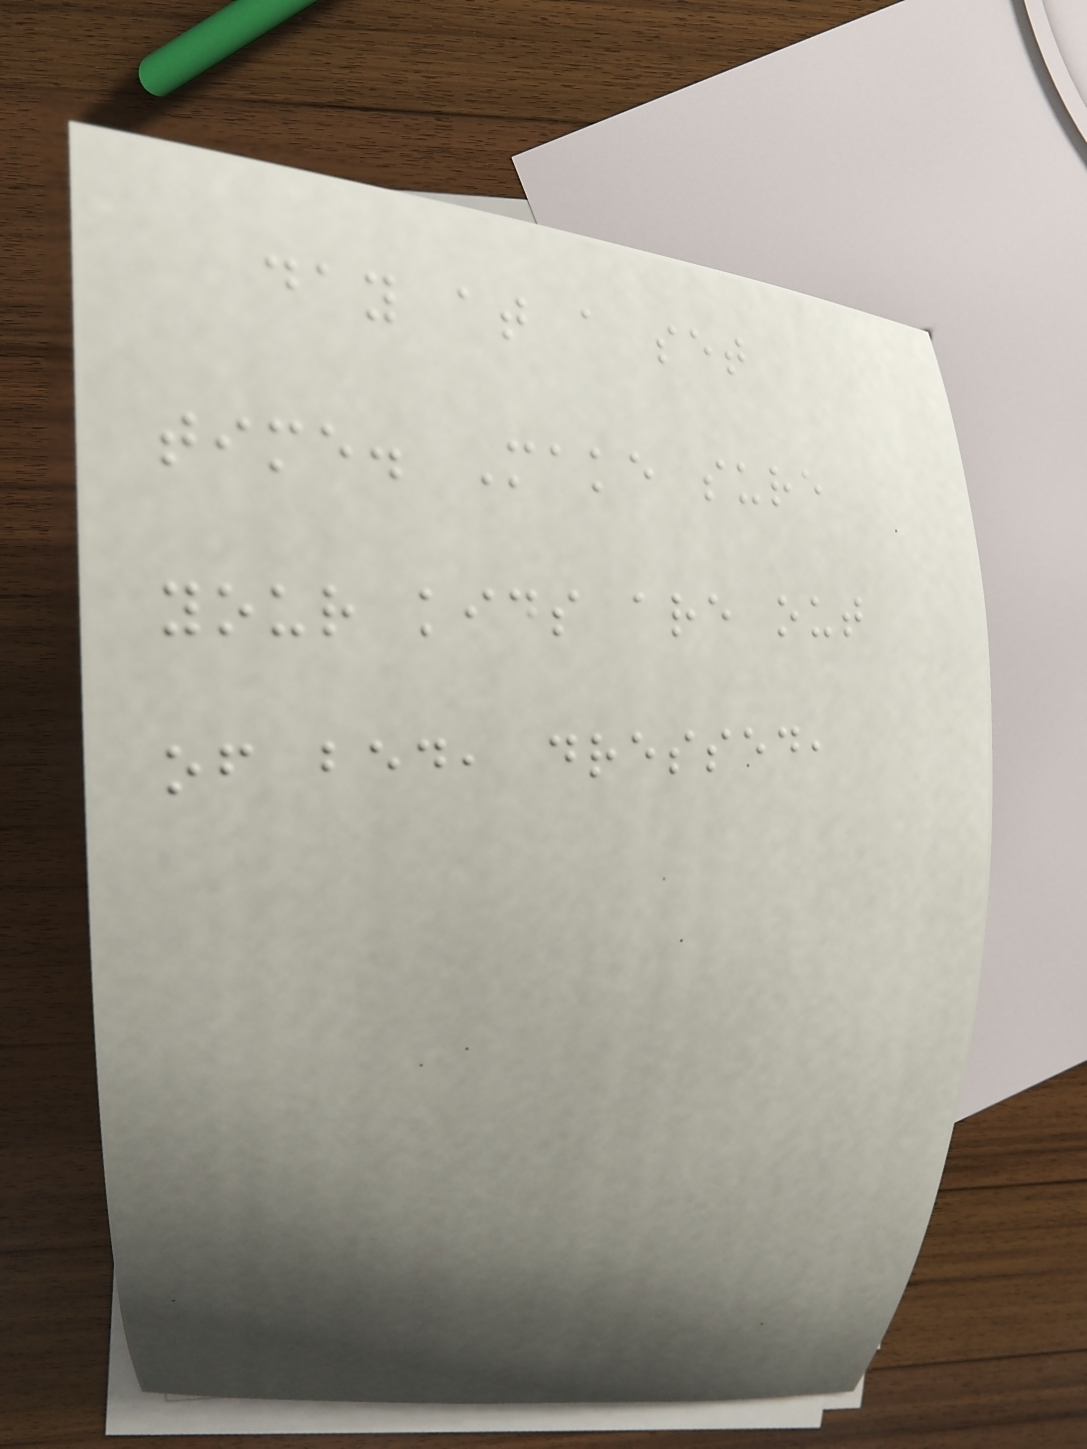day at a set
time. Make sure
your kids are out
of bed, dressed,
